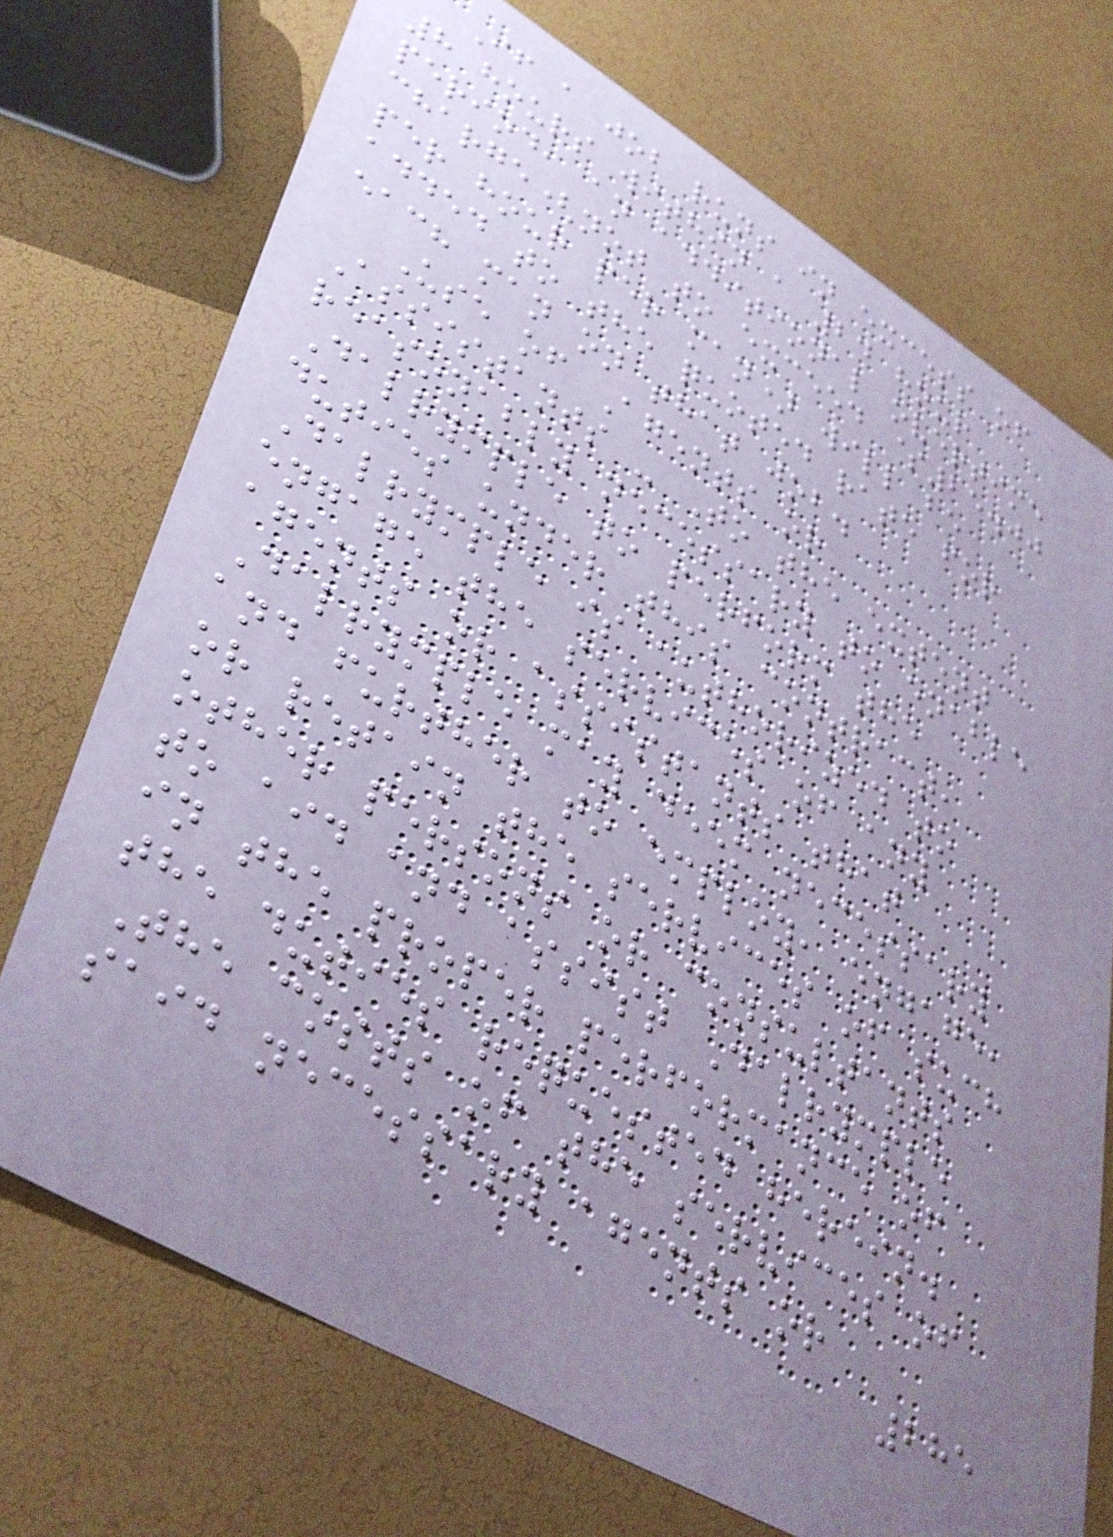If a job runs in excess of
8 hours within a 24 hour
period, an additional overtime
charge(not to exceed $25.00
per hour per man) will be
added to the quoted rate for
each man on that job.
Use of Agents or
Assistants - To the extent
reasonably necessary to enable
Dalrymple to perform the
duties under this contract,
Dalrymple is authorized to
engage the services of any
agents or assistants that
Dalrymple may deem necessary
and further to employ, engage,
or retain the services of such
other persons or consultants
to aid and assist Dalrymple
in the proper performance of
the duties requested herein.
The costs of the services of
said necessary agents or
285
